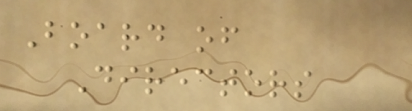Board of
Directors
